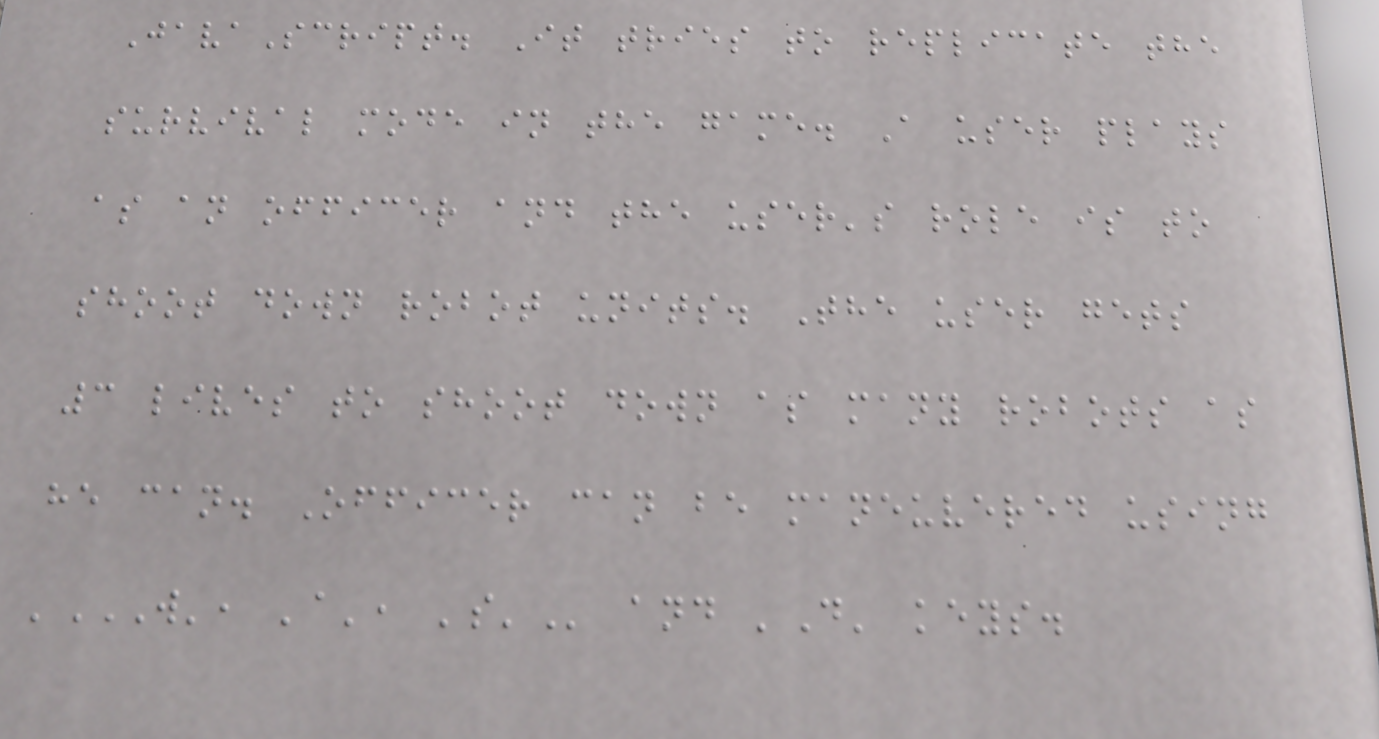JavaScript. It tries to replicate the
survival mode in the game. A user plays
as an officer and the user's role is to
shoot down robot units. The user gets
3 lives to shoot down as many robots as
he can. Officer can be maneuvered using
'W', 'A', 'S' and 'D' keys.
